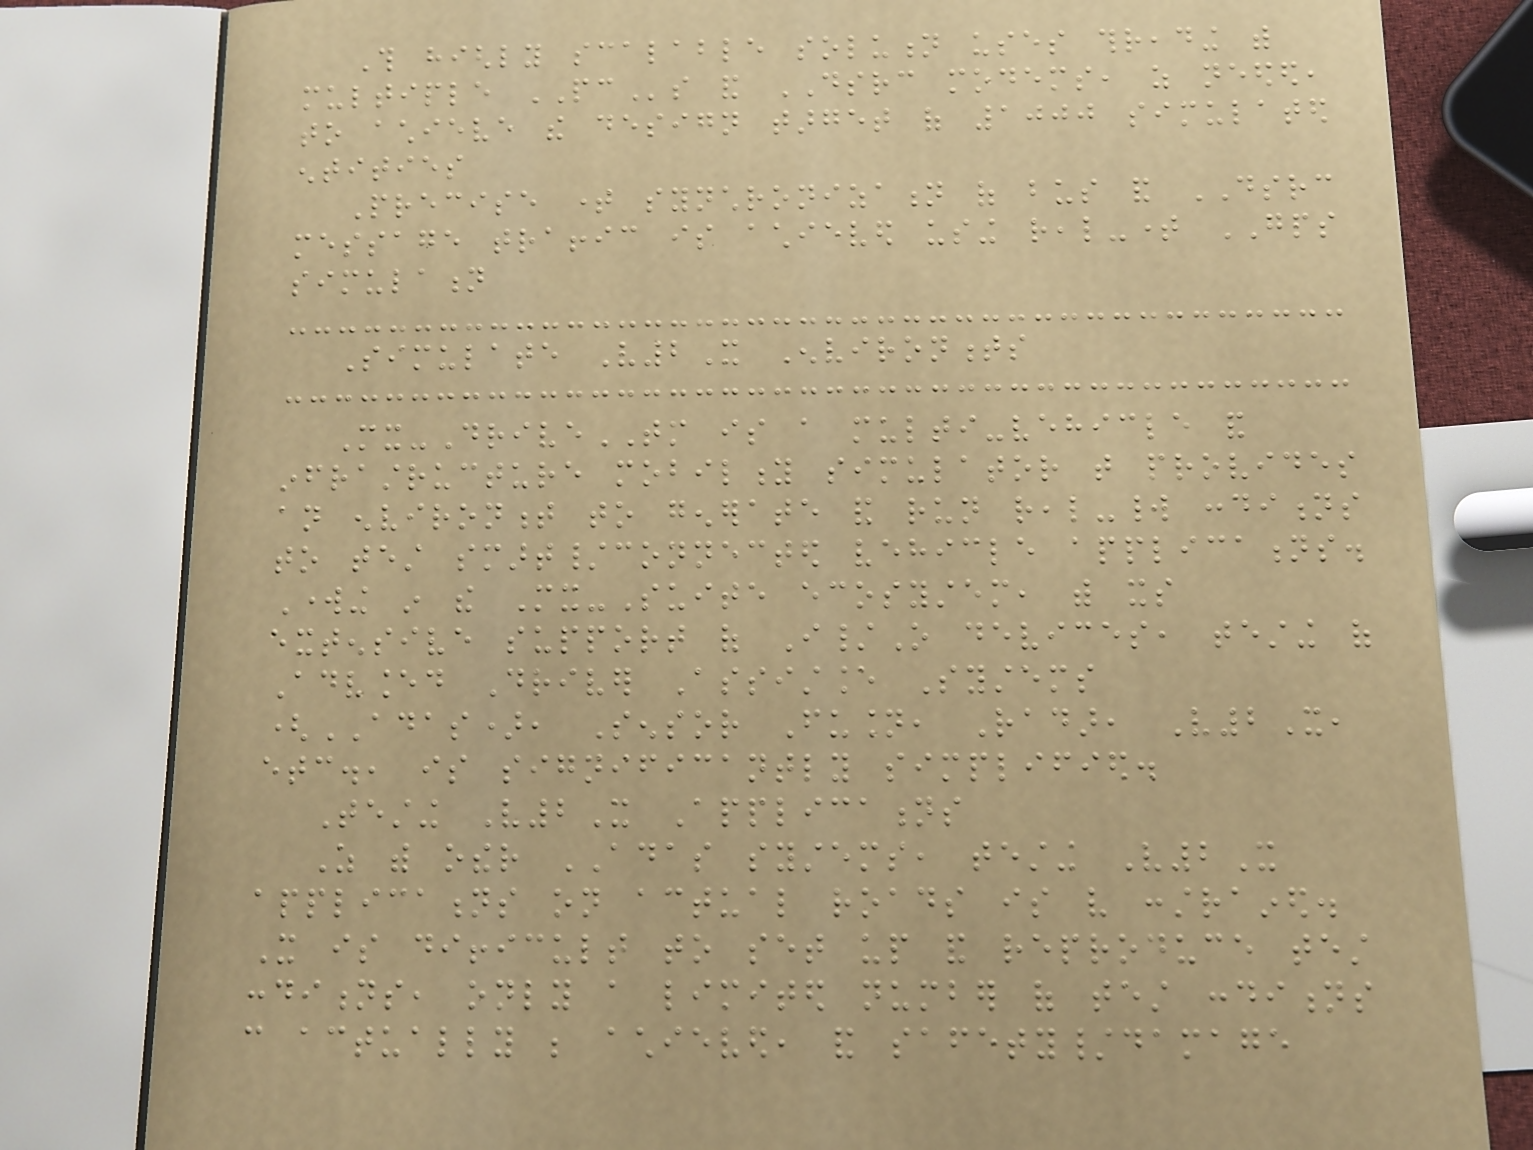This highly scalable solution uses threading with
multiple PCs and DSRC modems, as needed,
to achieve the design target of 1000 simulated
entities
Precise time synchronization of bus and DSRC
message traffic is achieved using real-time GPS
simulation
Simulate V2X Environments
Mx-DriveTM is a multi-vehicle and
infrastructure mobility simulator that provides
an environment to generate and run real-world conditions
to test smart/connected vehicle applications.
Working in the Mx-Suite ecosystem, with its
extensive support of I/O devices, testing of
Advanced Driver Assistance Systems
(ADAS), Sensor Fusion, Radar, V2X,
etc., is significantly simplified.
Testing V2X Applications
As with other ADAS systems, testing V2X
applications on actual roads is very constrained.
It is difficult to set up and reproduce test
conditions, only a limited number of test conditions
can actually be achieved, and safety/damage
